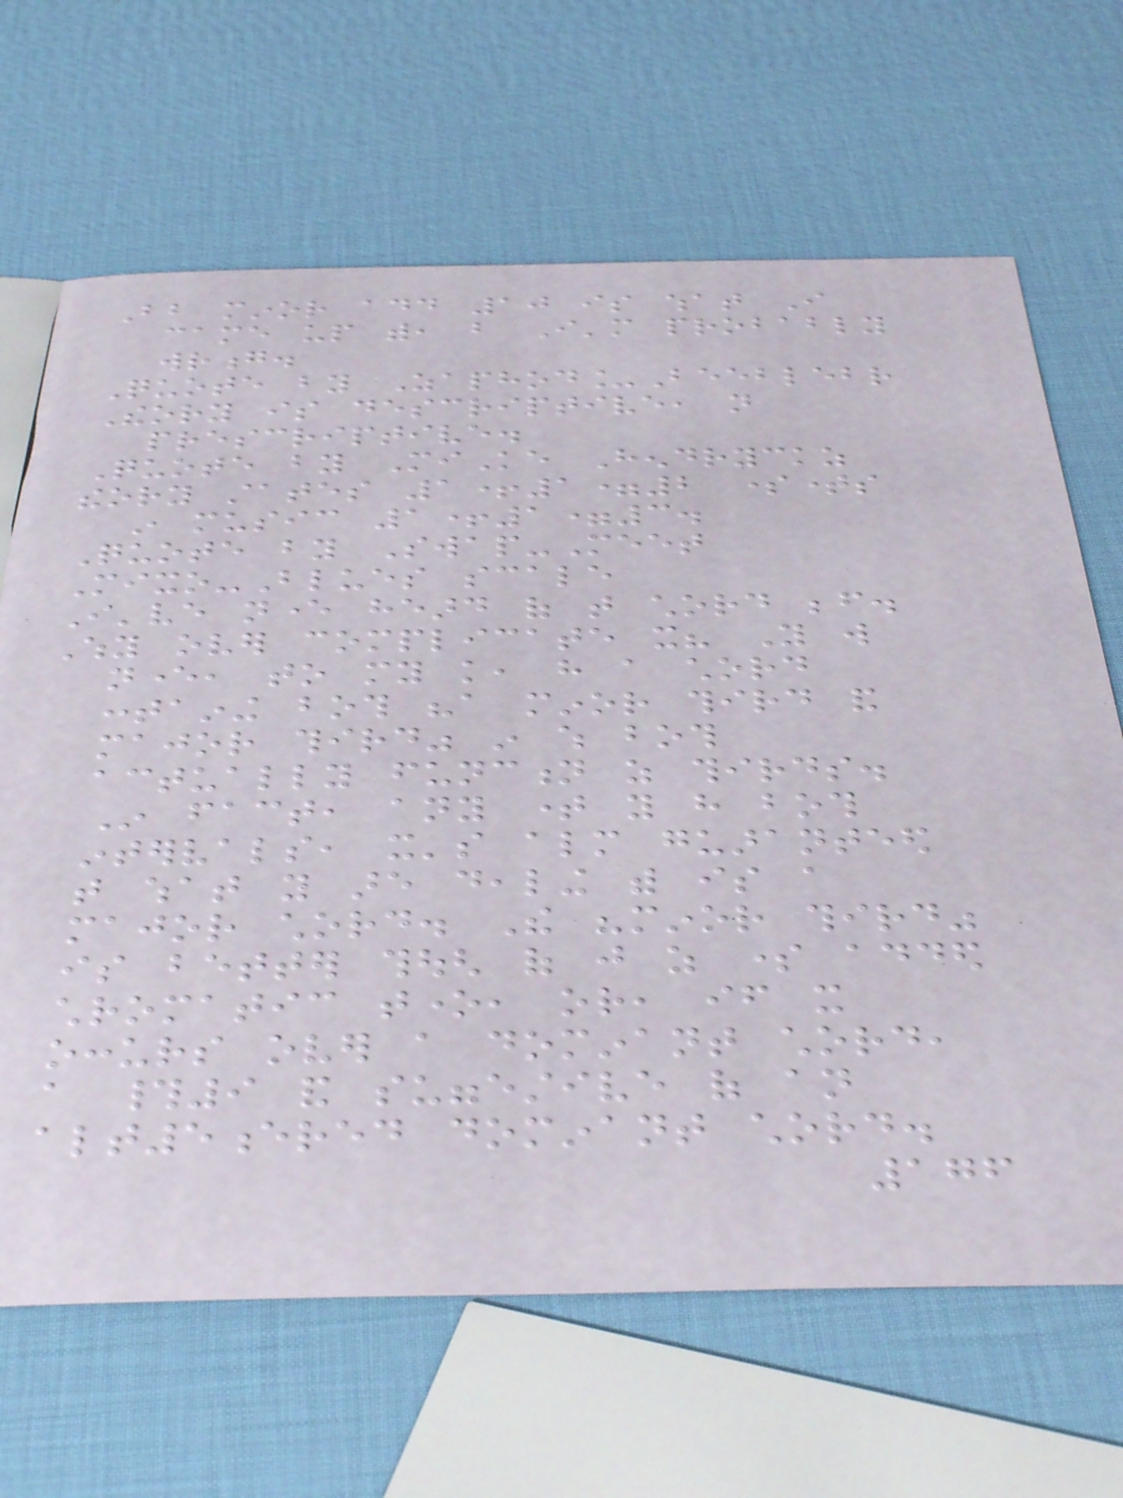Bb minor add 10 is what I
came up with, but I'm probably
wrong.
Quote by Zaphod_Beeblebr
Theory is descriptive, not
prescriptive.
Quote by MiKe Hendryckz
theory states 1+1=2 sometimes
in music 1+1=3.
Quote by Swap-Meet
Mixo-Blues scale
I've never heard of that chord before.
Why over complicate it? You will
never, to my knowledge, have a chord
containing both "a minor third and
major third" in which both
actually function as thirds.
In fact, any time you have both
intervals, it's almost guaranteed
that what you are dealing with is a
major chord. The "minor third"
is better though of just as some added
chromatic tone, or, if it
occurs over a dominant chord,
a #9 and suggestive of an
alt5ered dominant chord.
176
